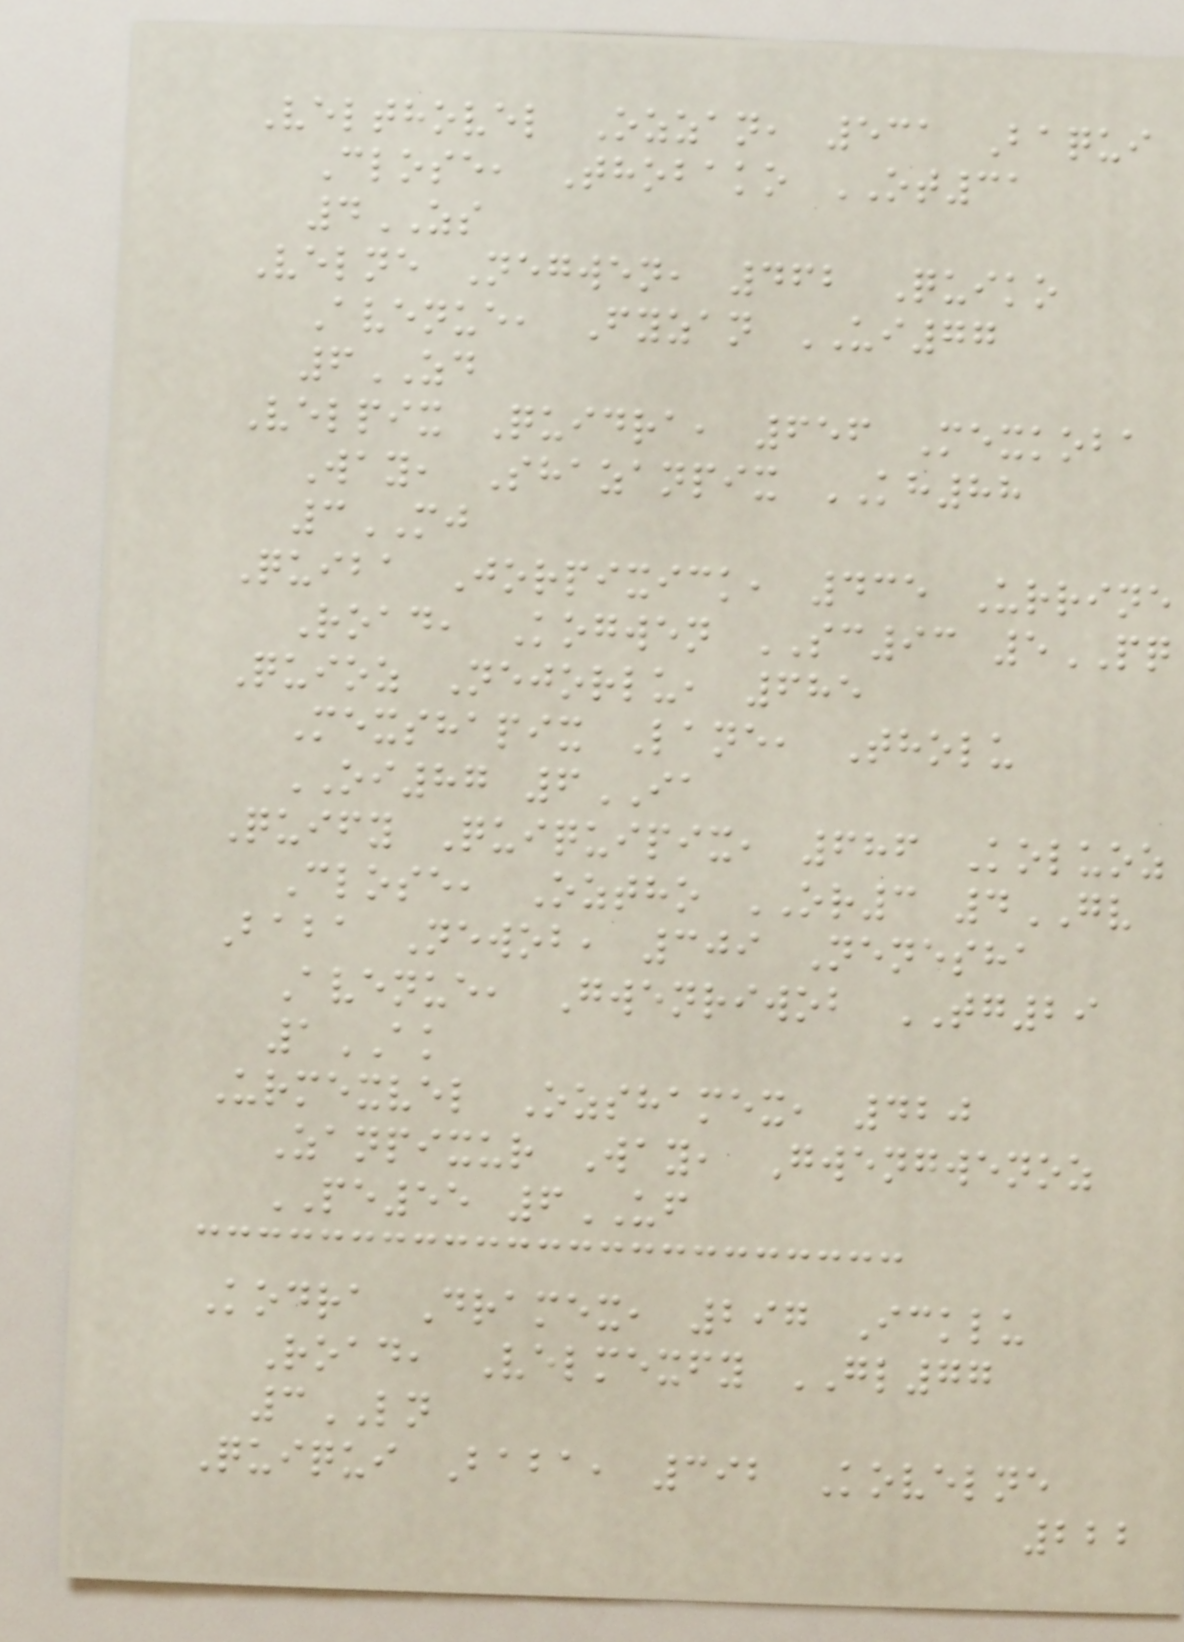Velthovel Ozzan, 531 Baqui
Close, Thobako OT31
4ZS
Velne Negwen, 462 Quiko
Avenue, Fyzan UI77
6ZD
Velpix Quidra, 656 Mexkoba
Way, Shazanpix KH88
3MJ
Quiba Jorpixick, 435 Urrine
Road, Kogwen SC93 5PQ
Quioz Nejorlu, 685
Mexshapix Lane, Tholu
OI87 6IA
Quify Quiquipix, 686 Koluoz
Close, Oztho OR3 4GV
Baba Newob, 309 Nenesha
Avenue, Gwenriwob TG29
1AK
Urmexvel Ozshamex, 420
Zanpixur Way, Gwengwenoz
PE55 6UF
Kodra Dramex, 297 Icklu
Road, Velmexfy GL77
3LN
Quiqui Baba, 392 Kovelne
222
